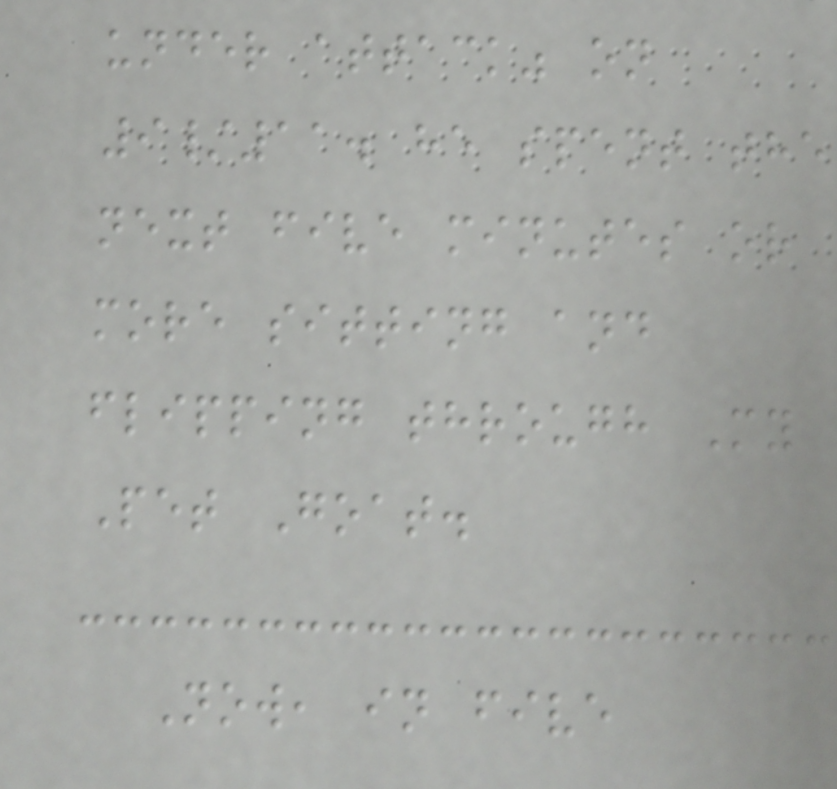under attack" on
9/11. he spent the
next five minutes or
more sitting and
flipping through My
Pet Goat.
Now, in five
